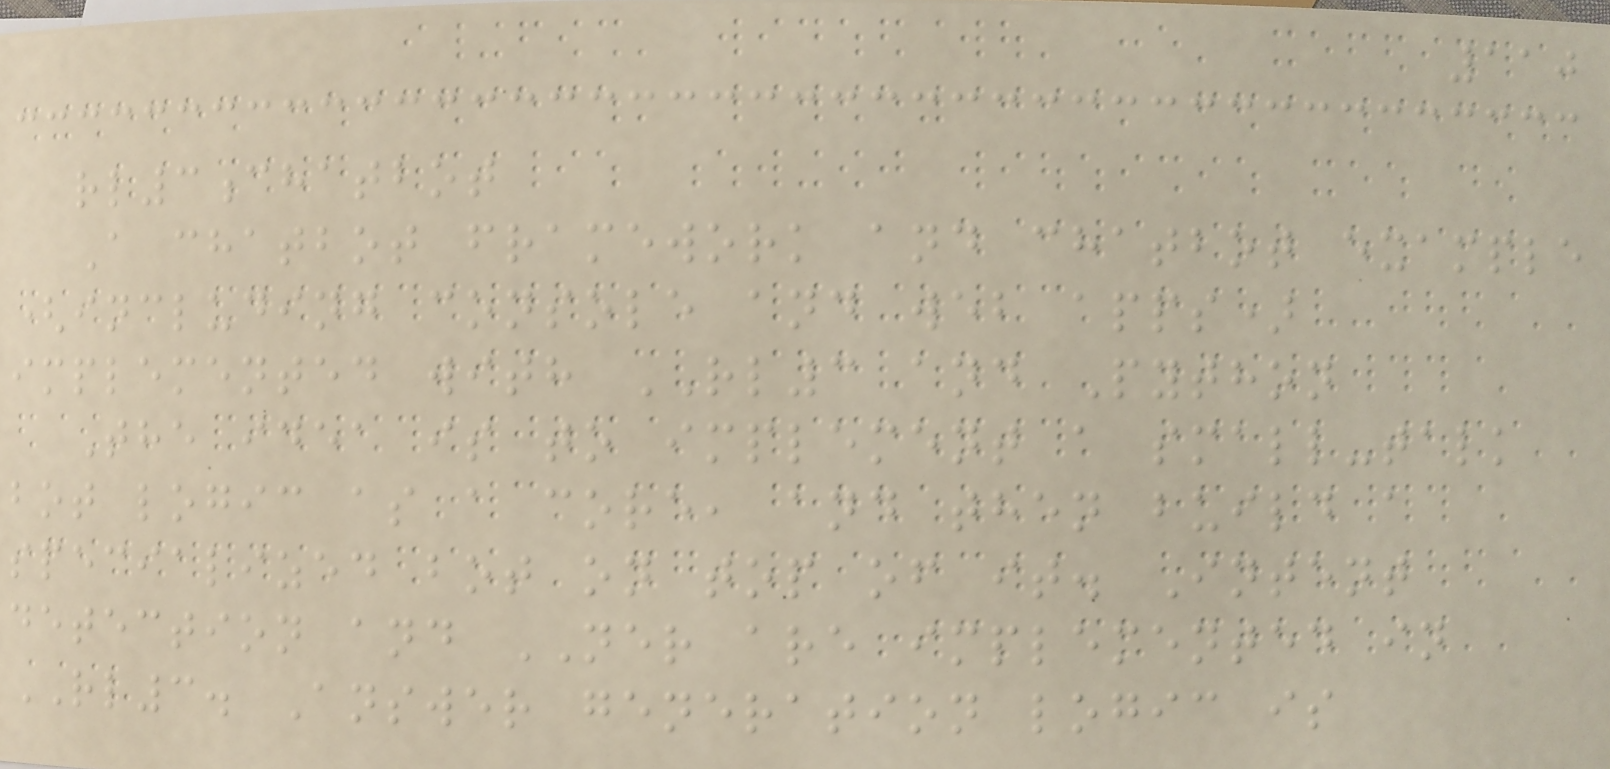110
rl3chatbot
A chatbot framework and chatbot example
(including console and web apps)
implemented with RL3 and Python
The idea is to implement a small-talk
bot logic as a core, and then build a
specialized bot on top of it. Intent
detection and NER are implemented in
RL3. Answer generation logic is
